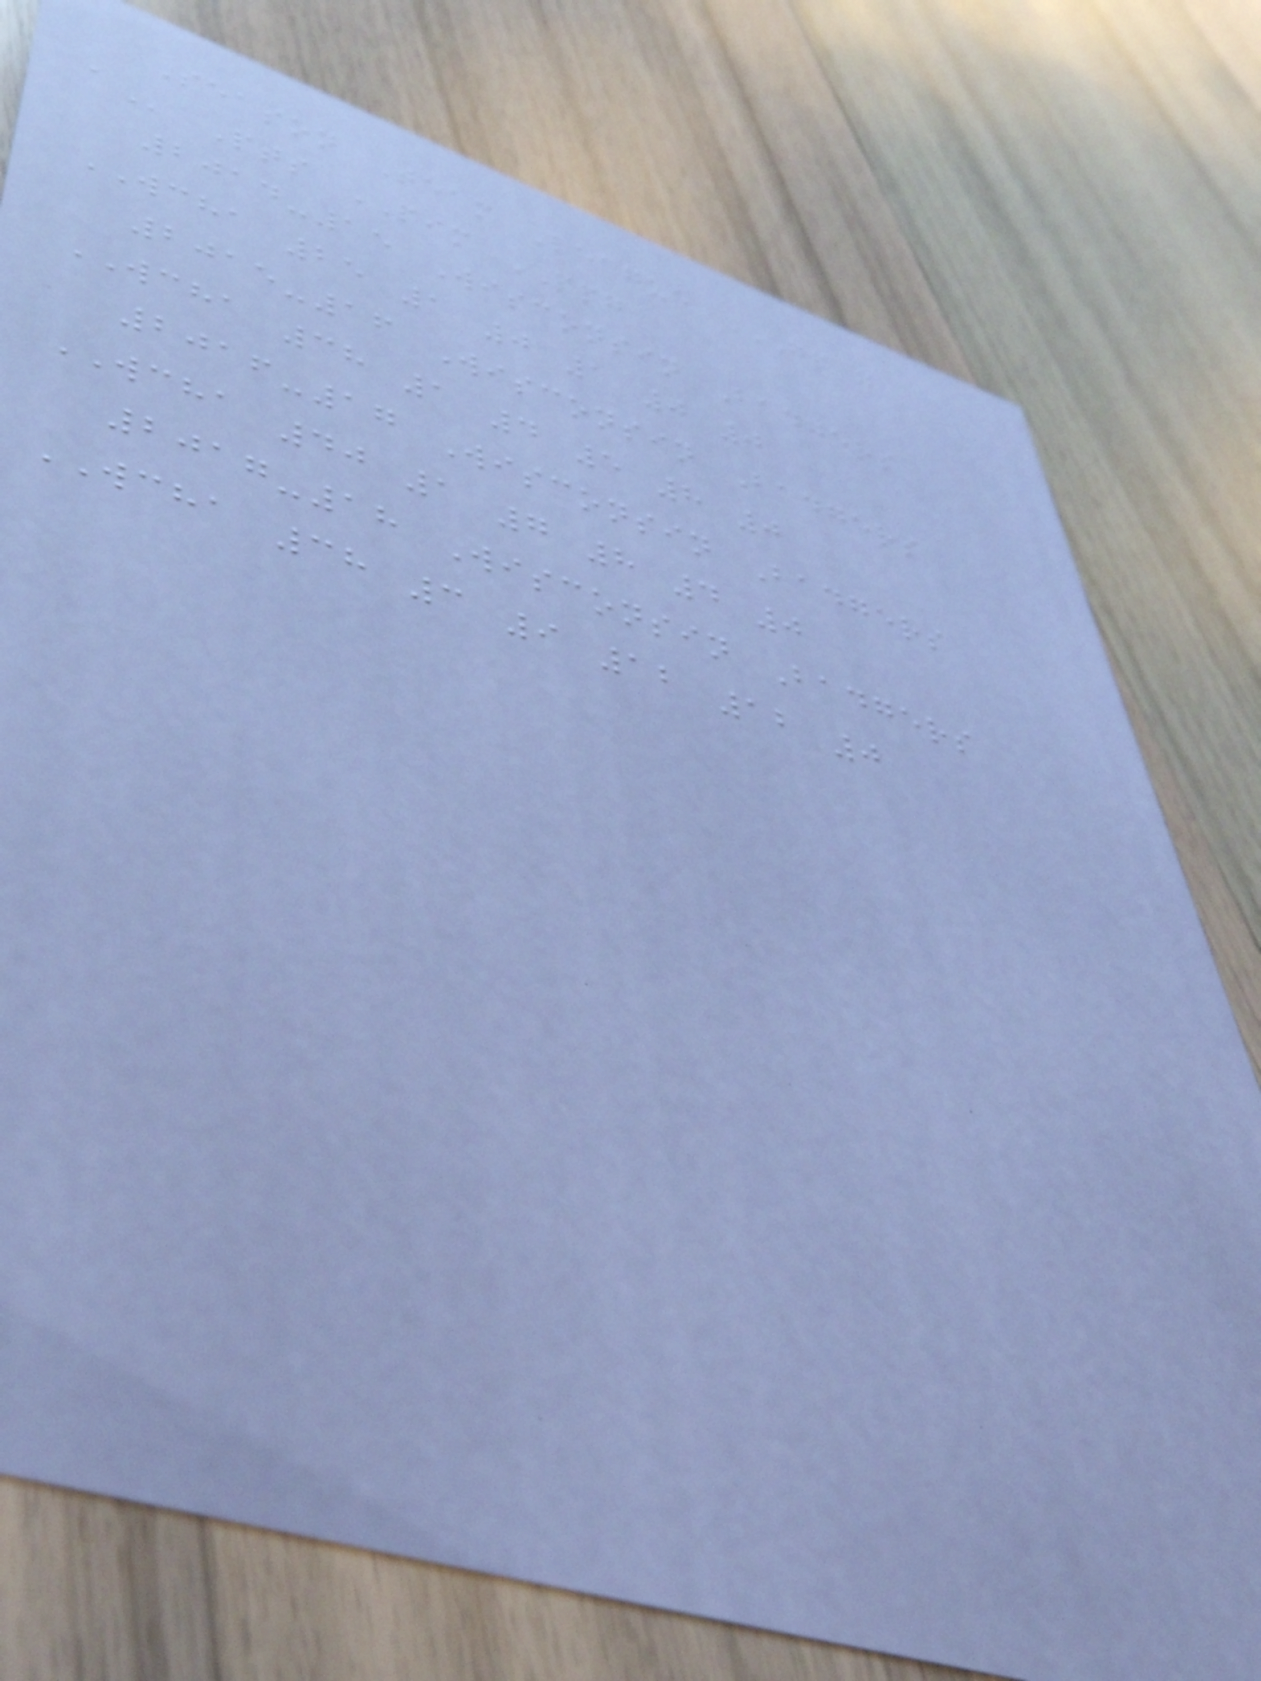Season Team League GP G
A Pts PIM PPG
2014-15 Wisconsin Badgers
WCHA 25 1 0 1 0 0
2015-16 Wisconsin Badgers
WCHA 38 1 4 5 8 0
2016-17 Wisconsin Badgers
WCHA 40 1 7 8 4 0
2017-18 Wisconsin Badgers
WCHA 38 3 9 12 12 0
